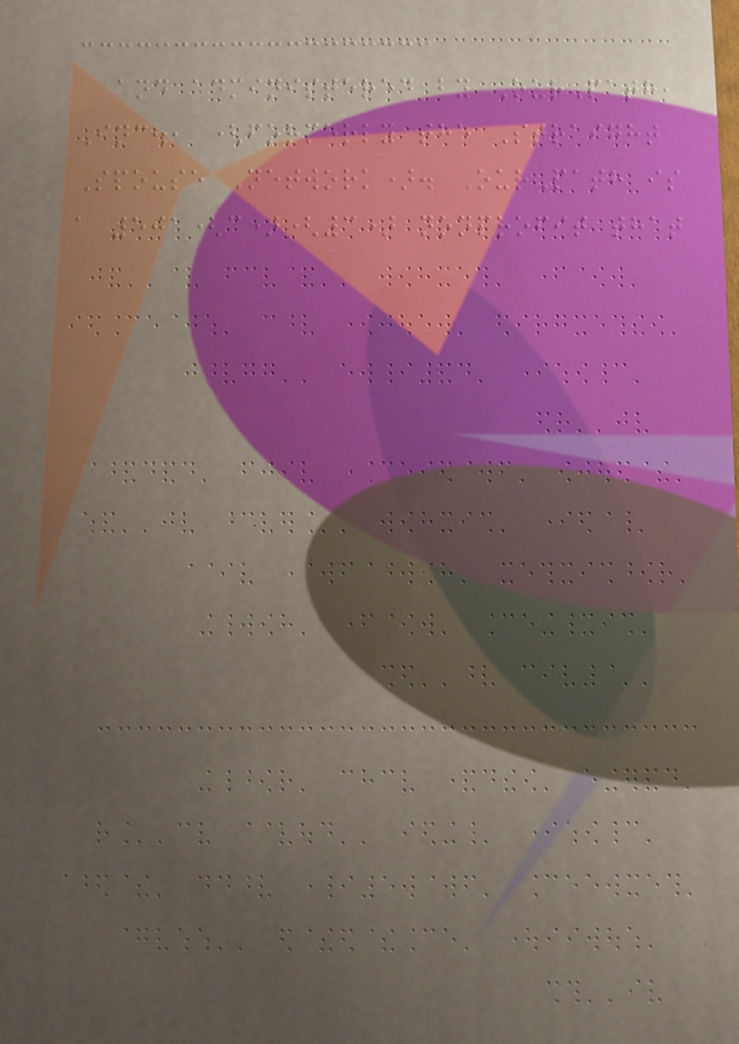and administered by OurPath,
Inc., (formerly the Straight
Spouse Network). OurPath is
a 501(c)(3) nonprofit that
